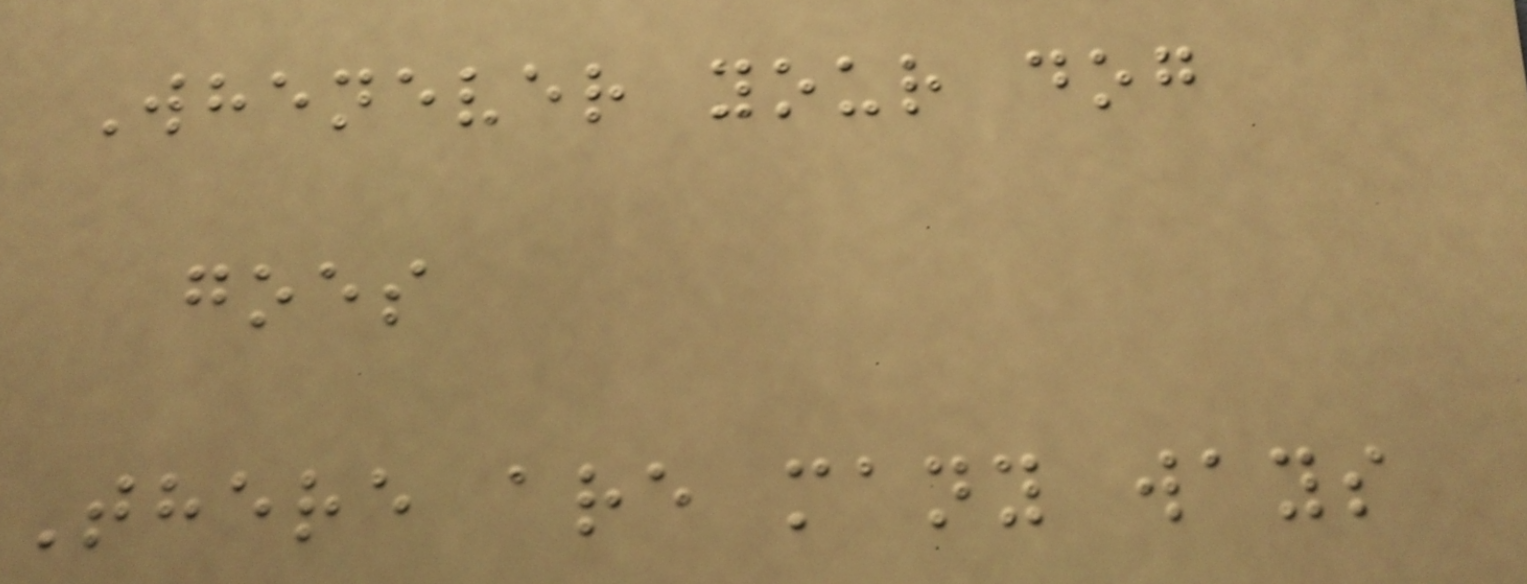Whenever your dog
goes
There are many ways
